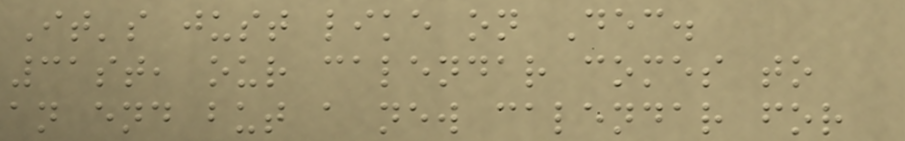It's just like on Dec.
31st, our calendar comes to
an end but a new calendar for
